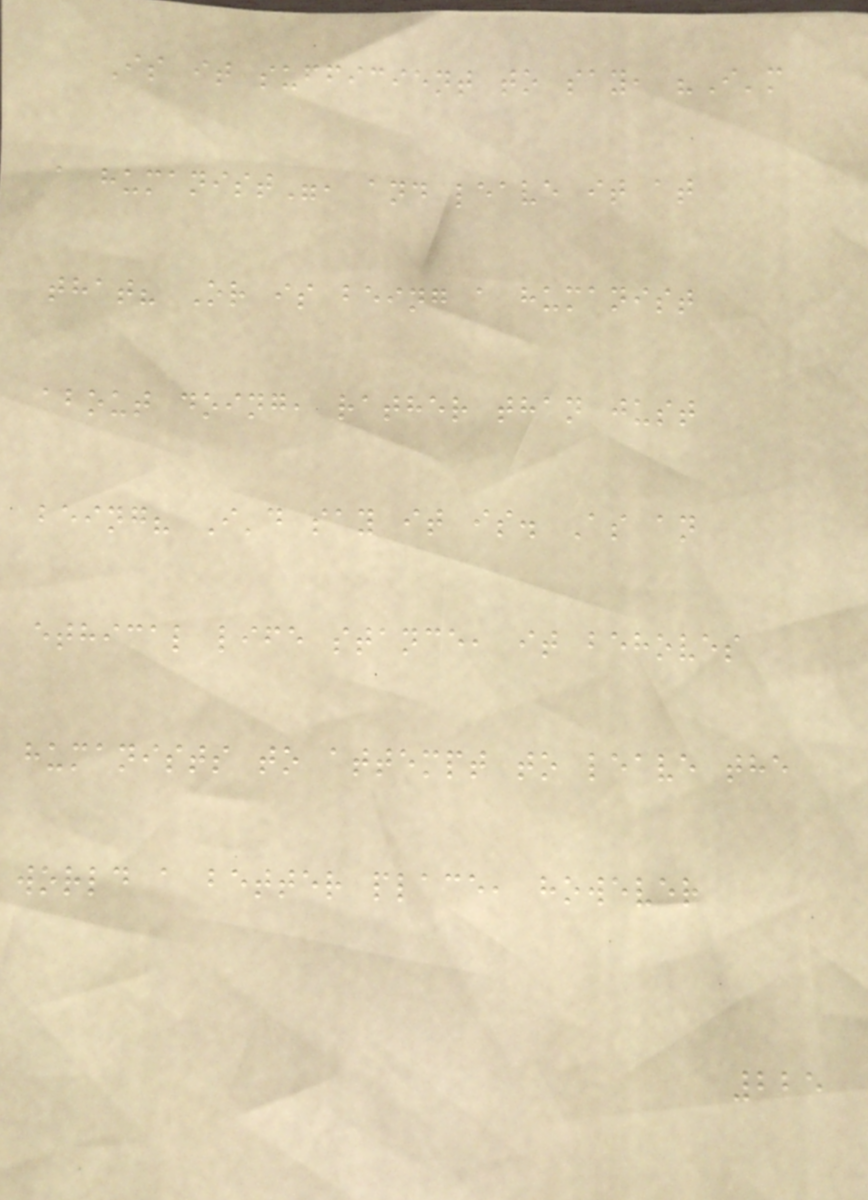Is it sufficient to say, "I'm
a humanist", and leave it at
that? Or is being a humanist
about doing, rather than just
being? I'd say it is. As an
ethical life stance, it behoves
humanists to attempt to leave the
world a better place, however
225
